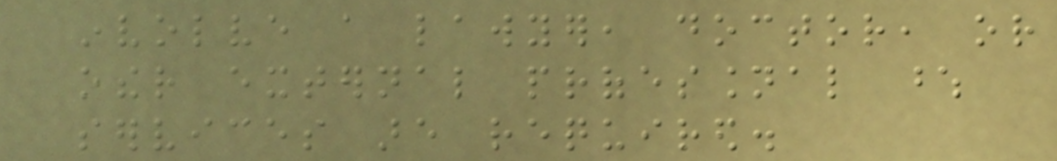involve a lawyer, doctor, or
other external professional whose
services are required.
